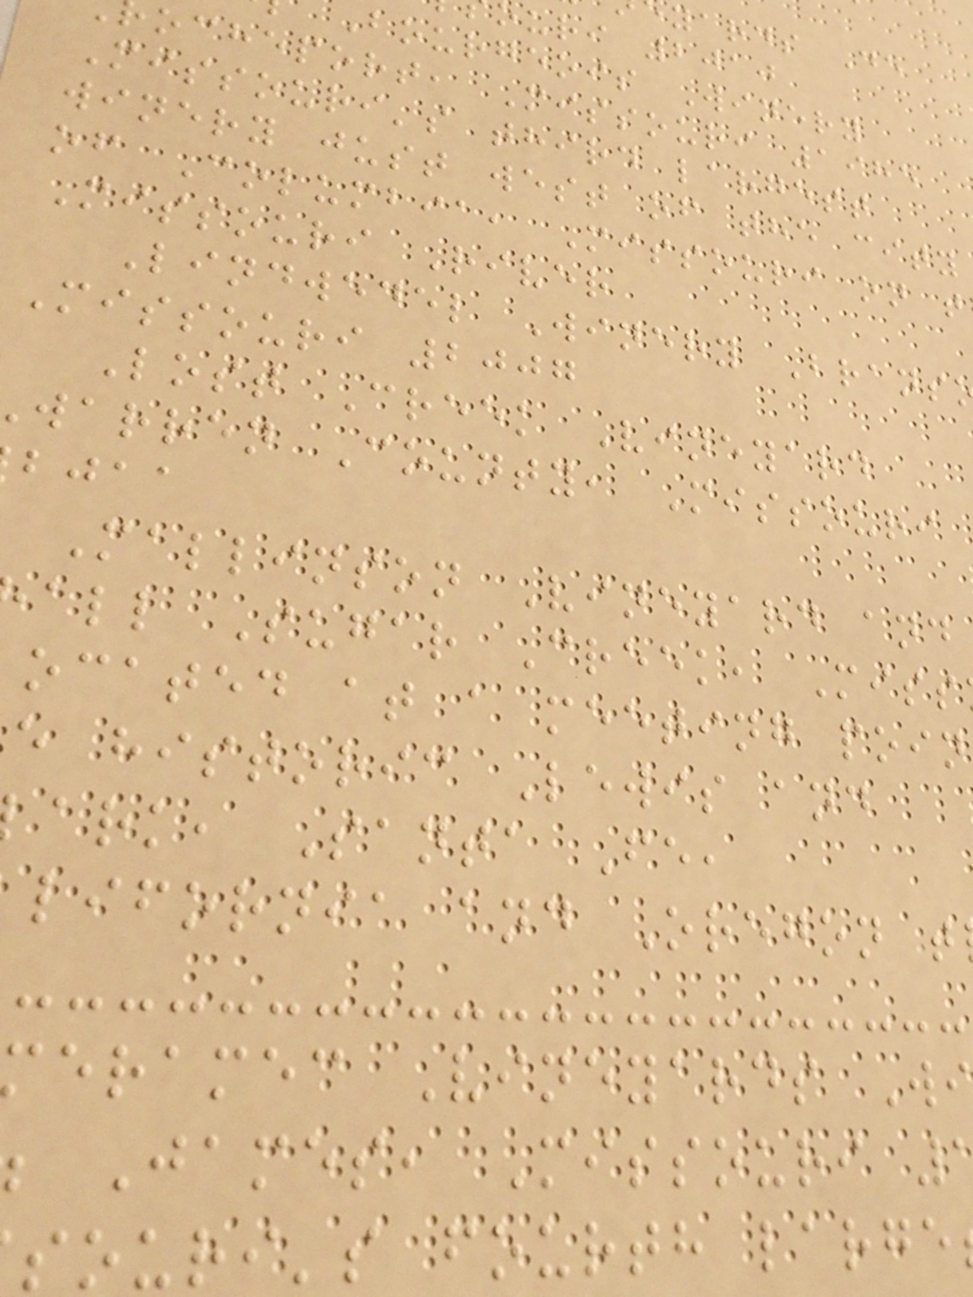yards De
ouri 2010
Bourgeois Winery
ocheport, Missouri 1985
Missouri's third largest
winery just west of the city
of Columbia, Missouri on t
Missouri River
Lindwedel Winery Brans
Missouri 2007
Lost Creek Vineyard
warren County, Missouri
bjaa
Mallinson Vineyard and
all Sugar Creek, Miss
ocated at a meeting poin
e historic Lewis and
ark, Santa Fe,
lifornia and Oregon t
eramec Vineyards W
James, Missouri
souri's fourth large
